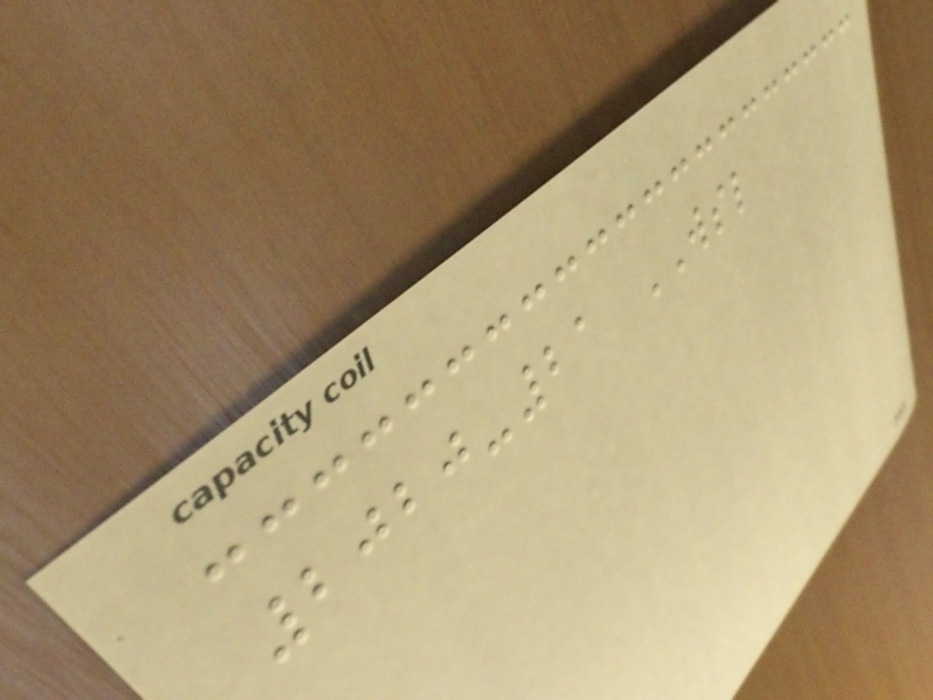2020-21 WSL
